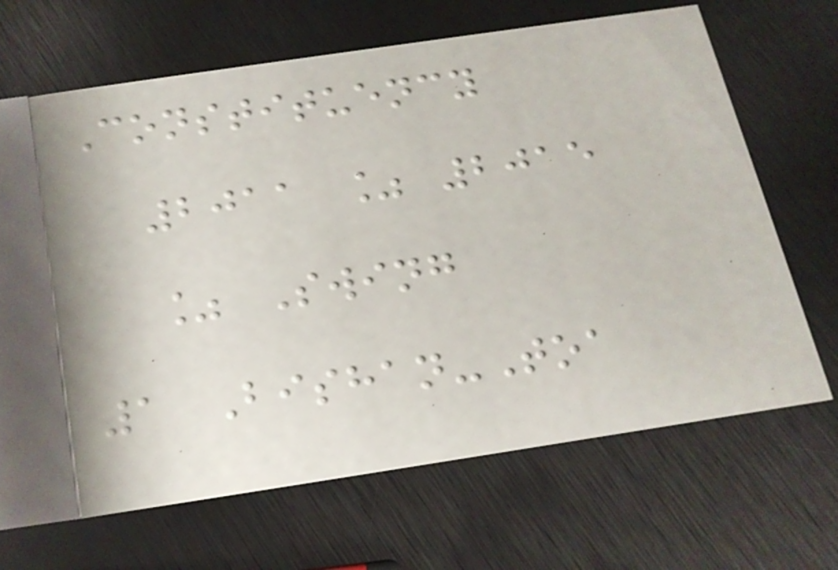Constituency
2011 % 2015
% Swing
1 Bishan-Toa
